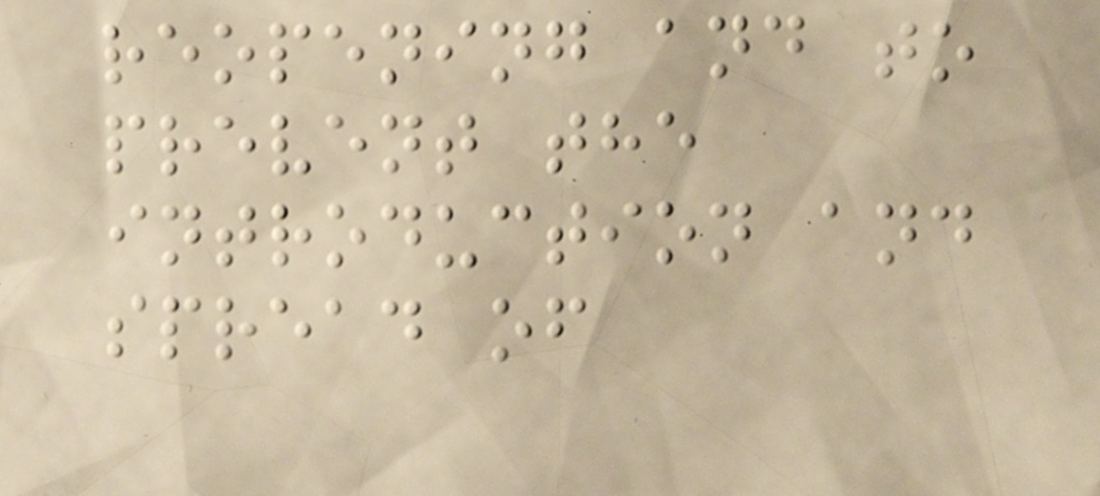reopening and to
prevent the
introduction and
spread of
